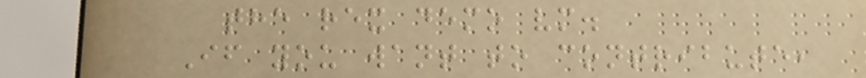the rex demo vm.
If you want to contribute,
